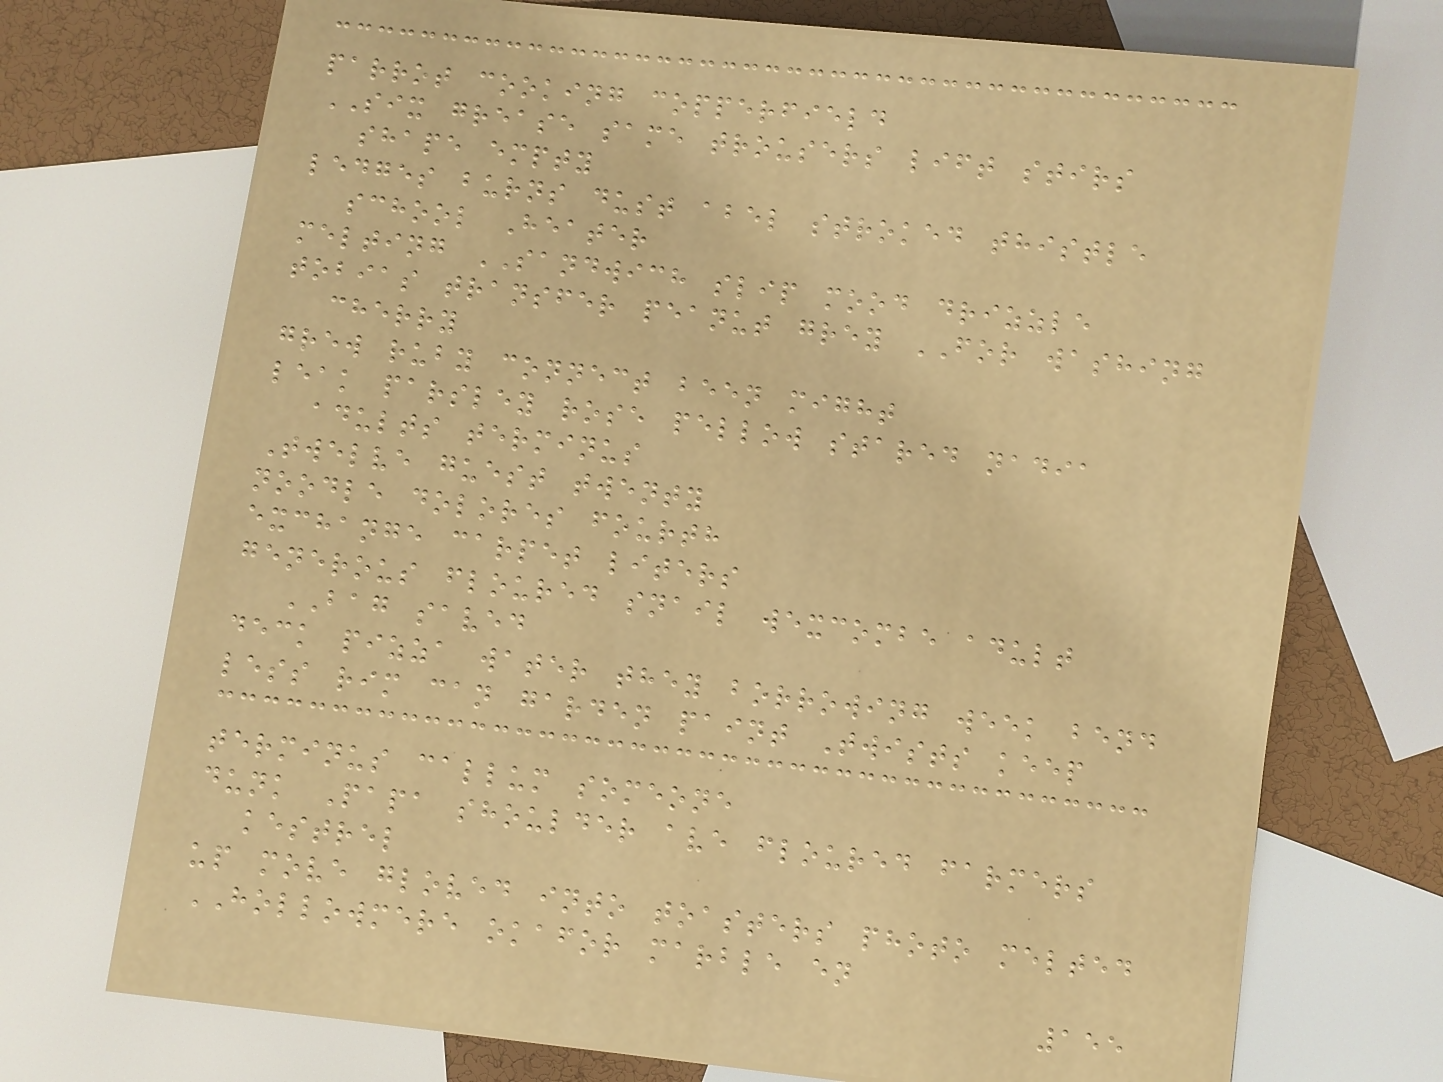parrot cooking copperfield
SIX grease same trousers lift stirs
shape empty
ledges burns dust abel stroked thistle
school Heater
melting SANDWICH slip mood drizzle
tobias transfer peanut grey FOR washing
cherry
grew ruby connect been might
leak parsley rose pellow stared nadia
adults terminus
Twelve guest twenty
noodle dolores fourth
exchange carpet liters
generous floured snail wexcombe adult
BAG saved
deck pizza water they borrowing week bend
less rim can garden paint Twists keep
terminus callum someone
dunk Papa shoulder ave floured farmers
kestrel
up move gloved into toasters photo melted
HOLLOWMERE okafor marble en
155
